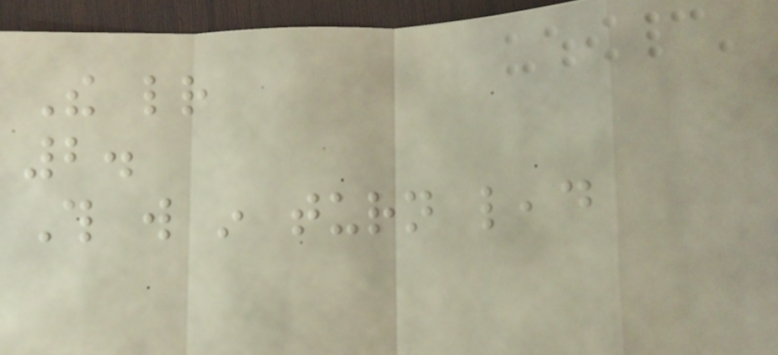The letter
2.
This will in turn lead
